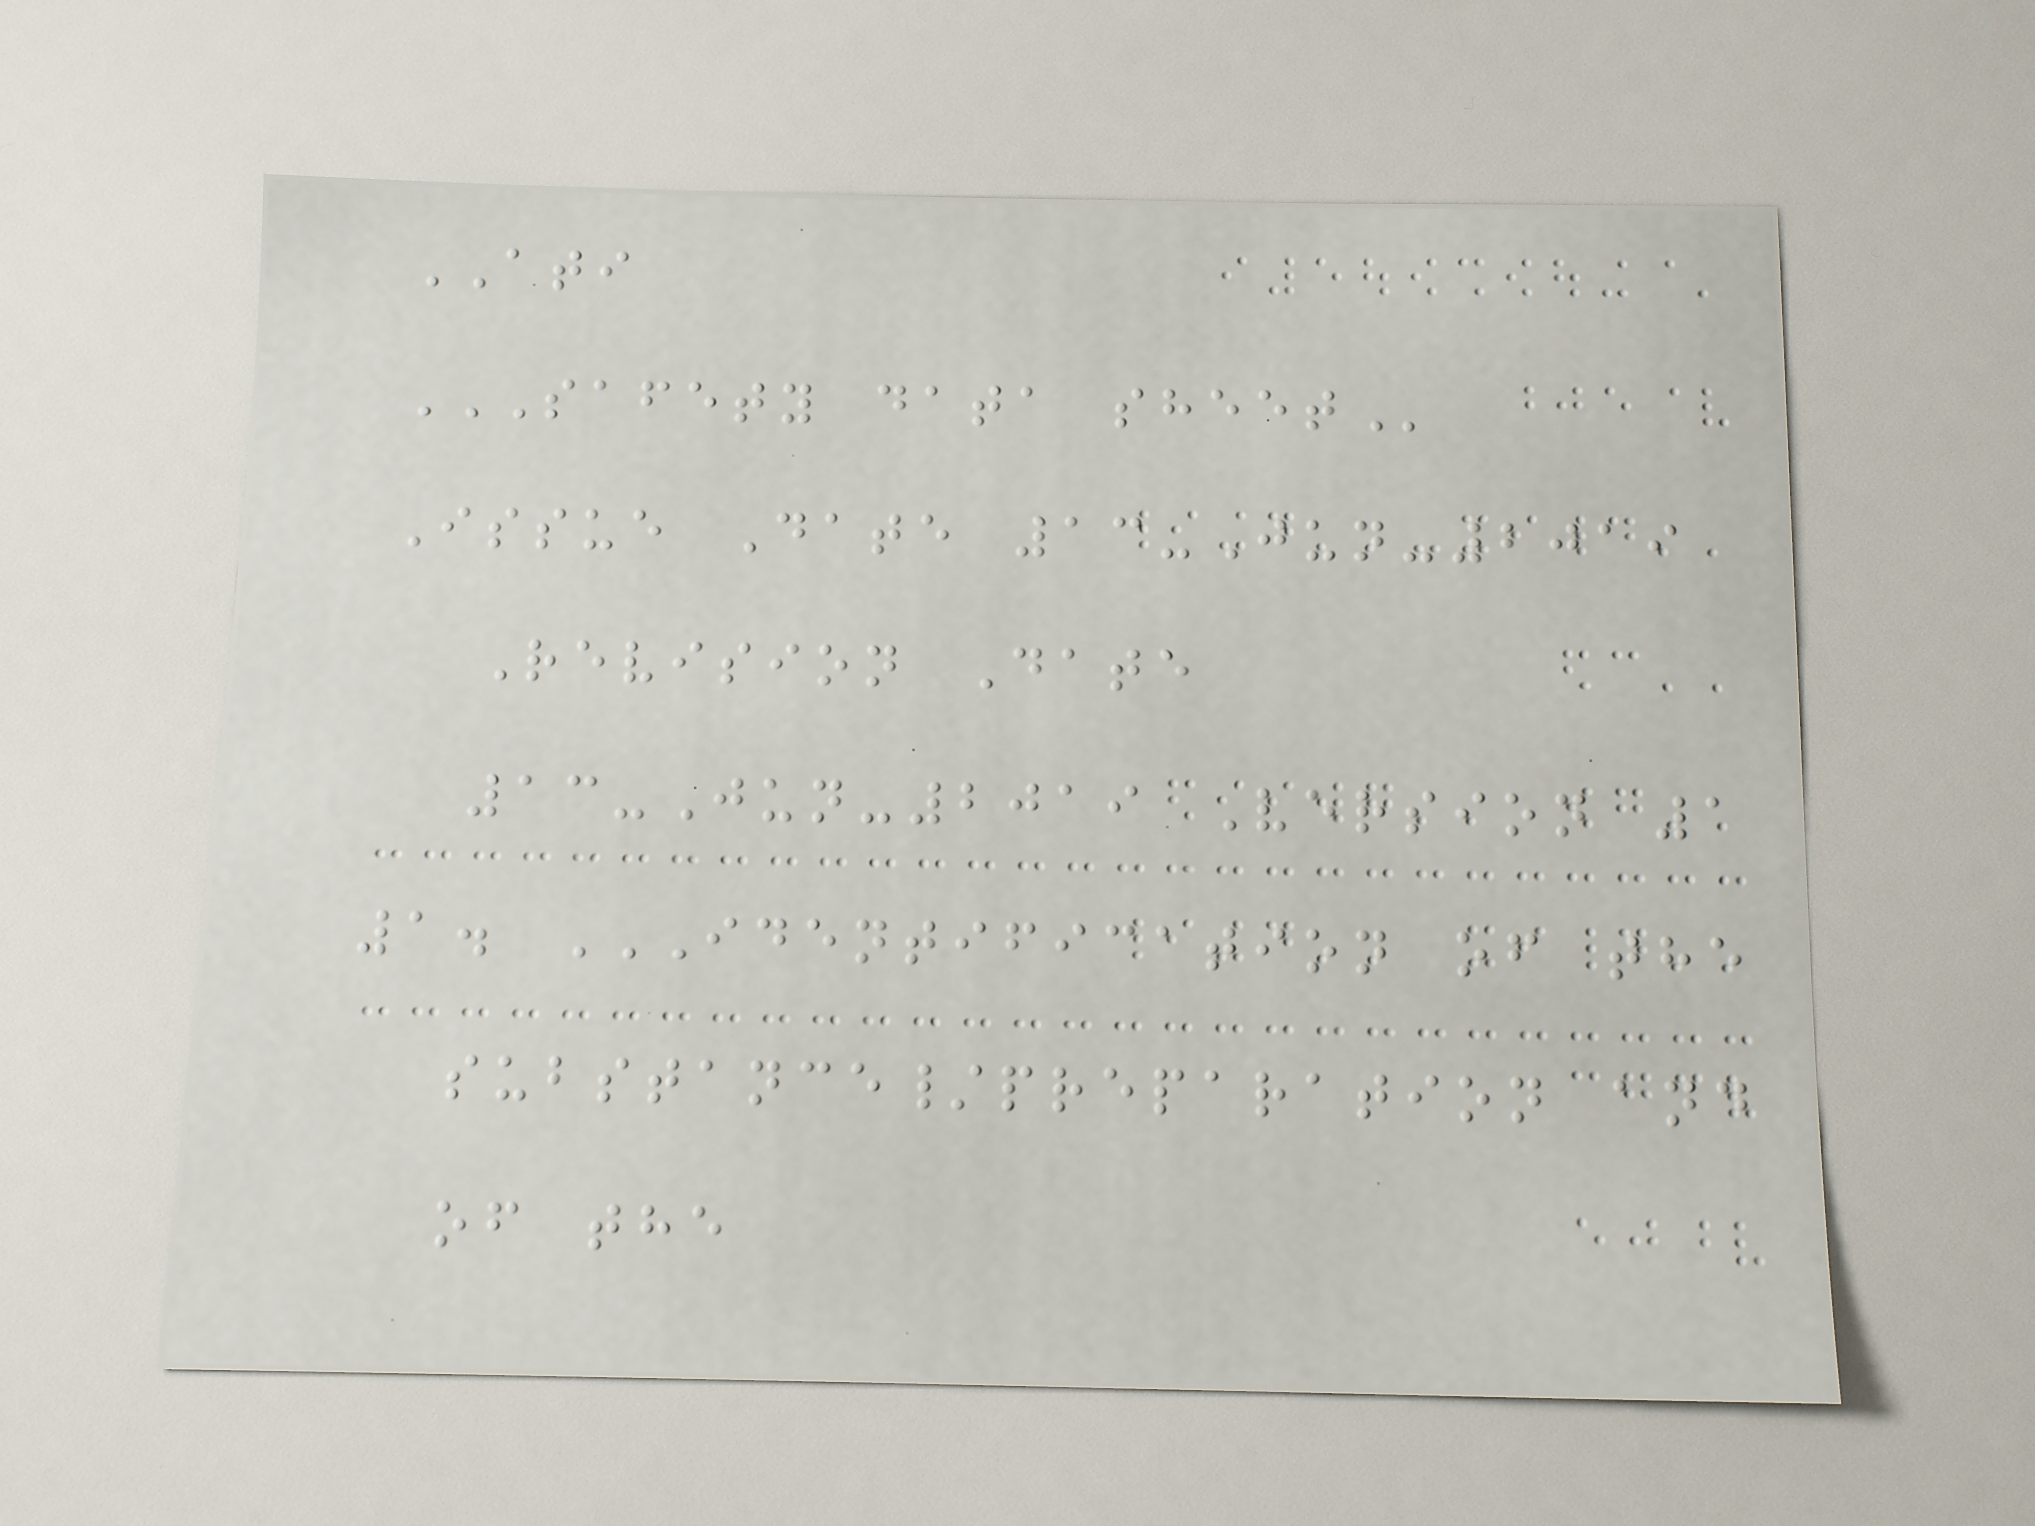ATI
SAFETY DATA SHEET
Issue Date 13-Jun-2019
Revision Date
13-Jun-2019 Version 1
1. IDENTIFICATION OF THE
SUBSTANCE/PREPARATION AND
OF THE
